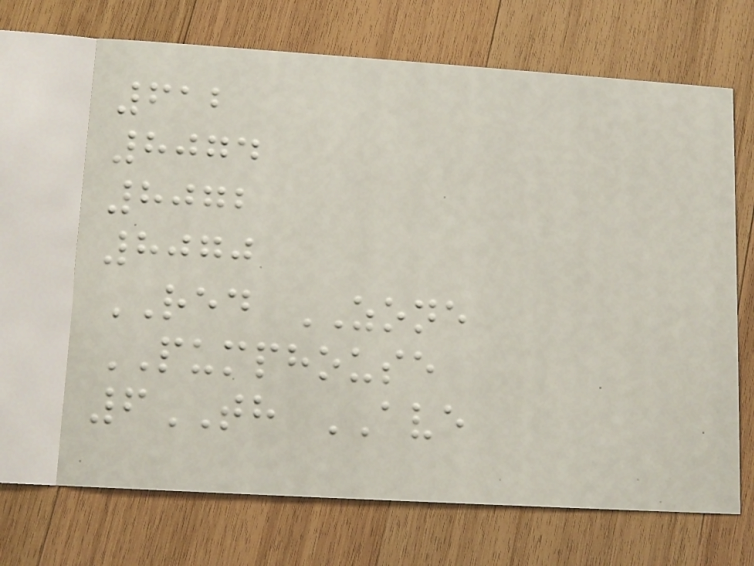612
8074
8072
8070
RED ZONE
PUMPHOUSE
6TH AVE
